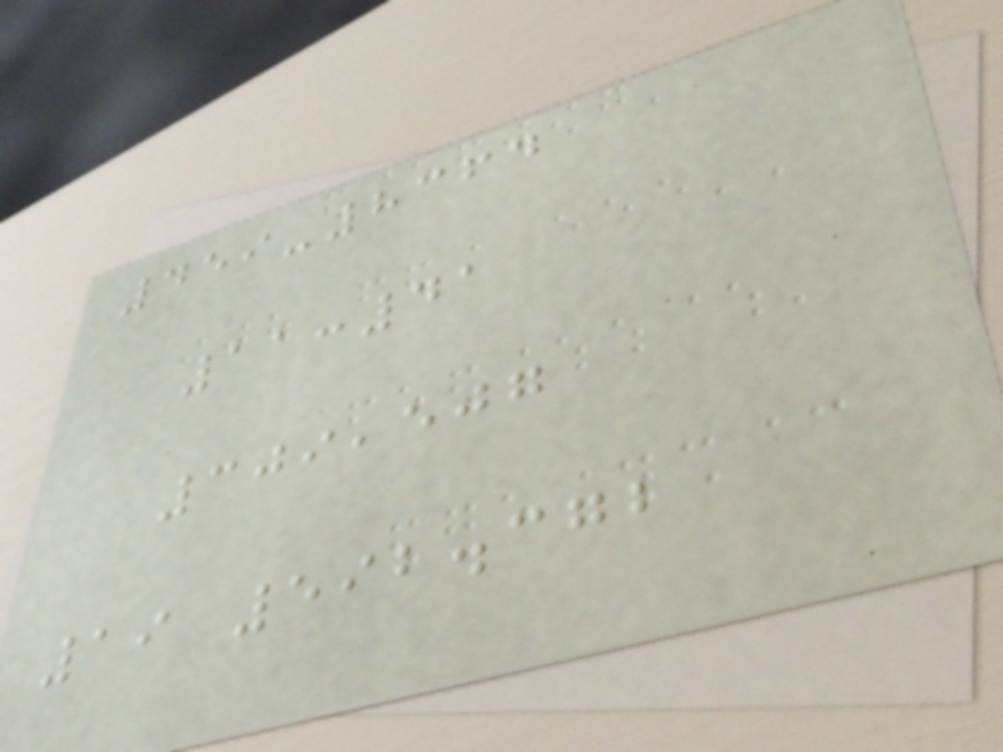459-8364
11:41
309,507
19 592.372
